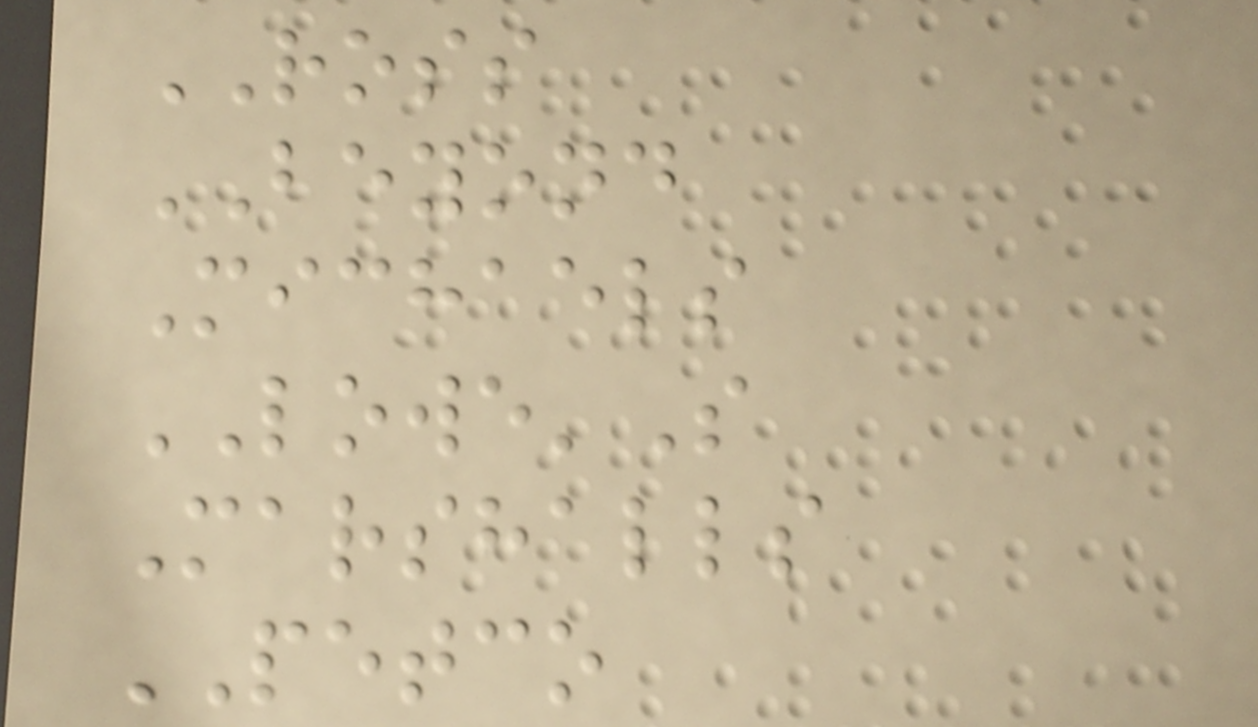ROSS
BEYOND
Michaels
LOWE'S
Marshalls
PETCO
